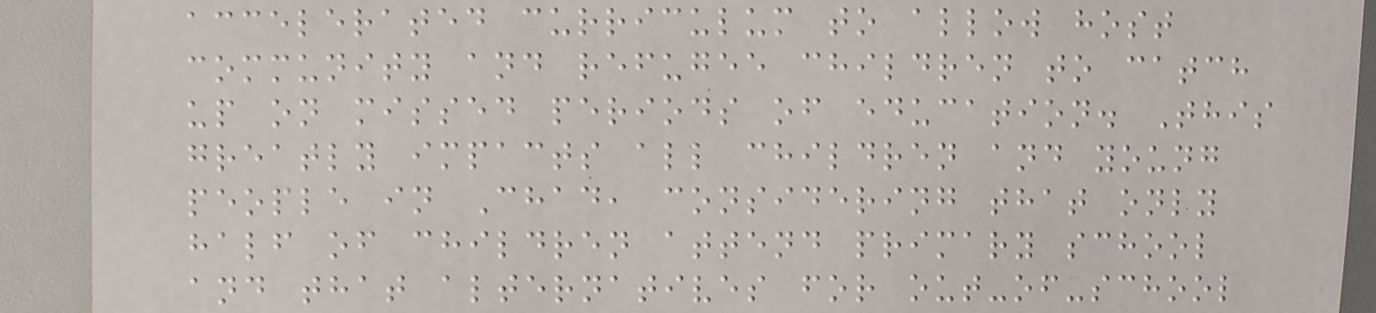accelerated curriculum to allow host
community and refugee children to catch
up on missed periods of education. This
greatly impacts all children and young
people in Chad, considering that only
half of children attend primary school
and that alternatives for out-of-school
